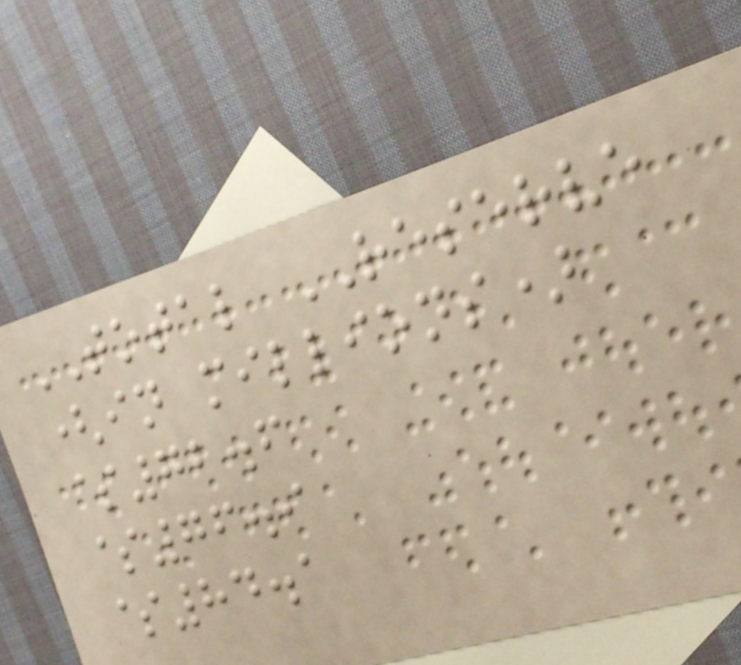TOTAL RESERVE
(in millions)
$72.6
$76.9
$84.1
